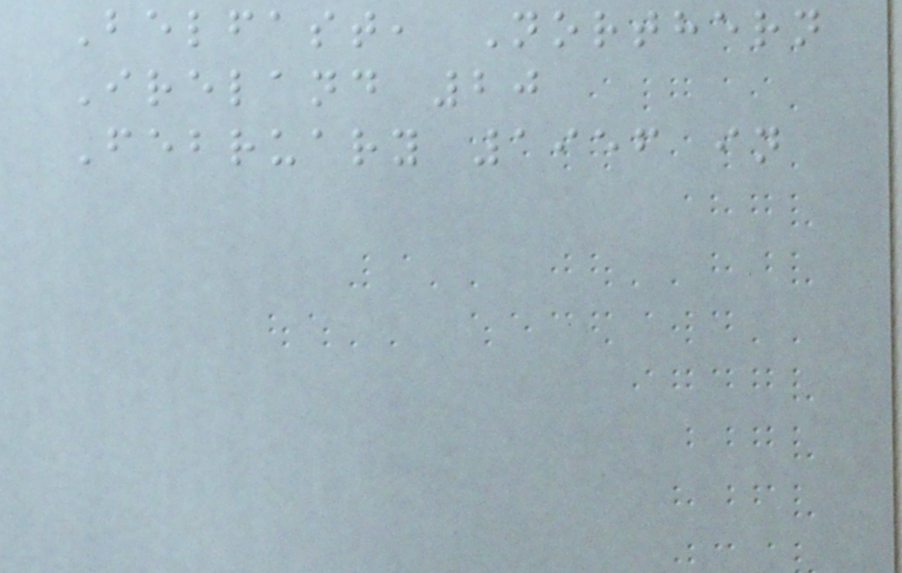Belfast, Northern
Ireland 20
February 1956 in
